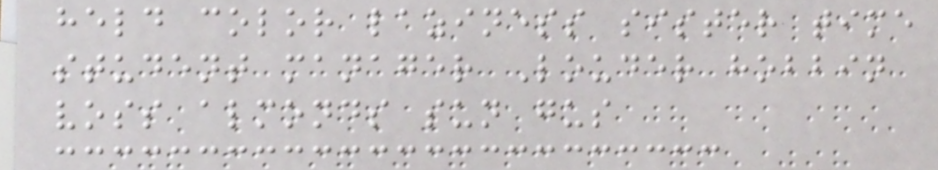held color laziness sister time
student manager Louder hobbin
voss almonds sun gus
